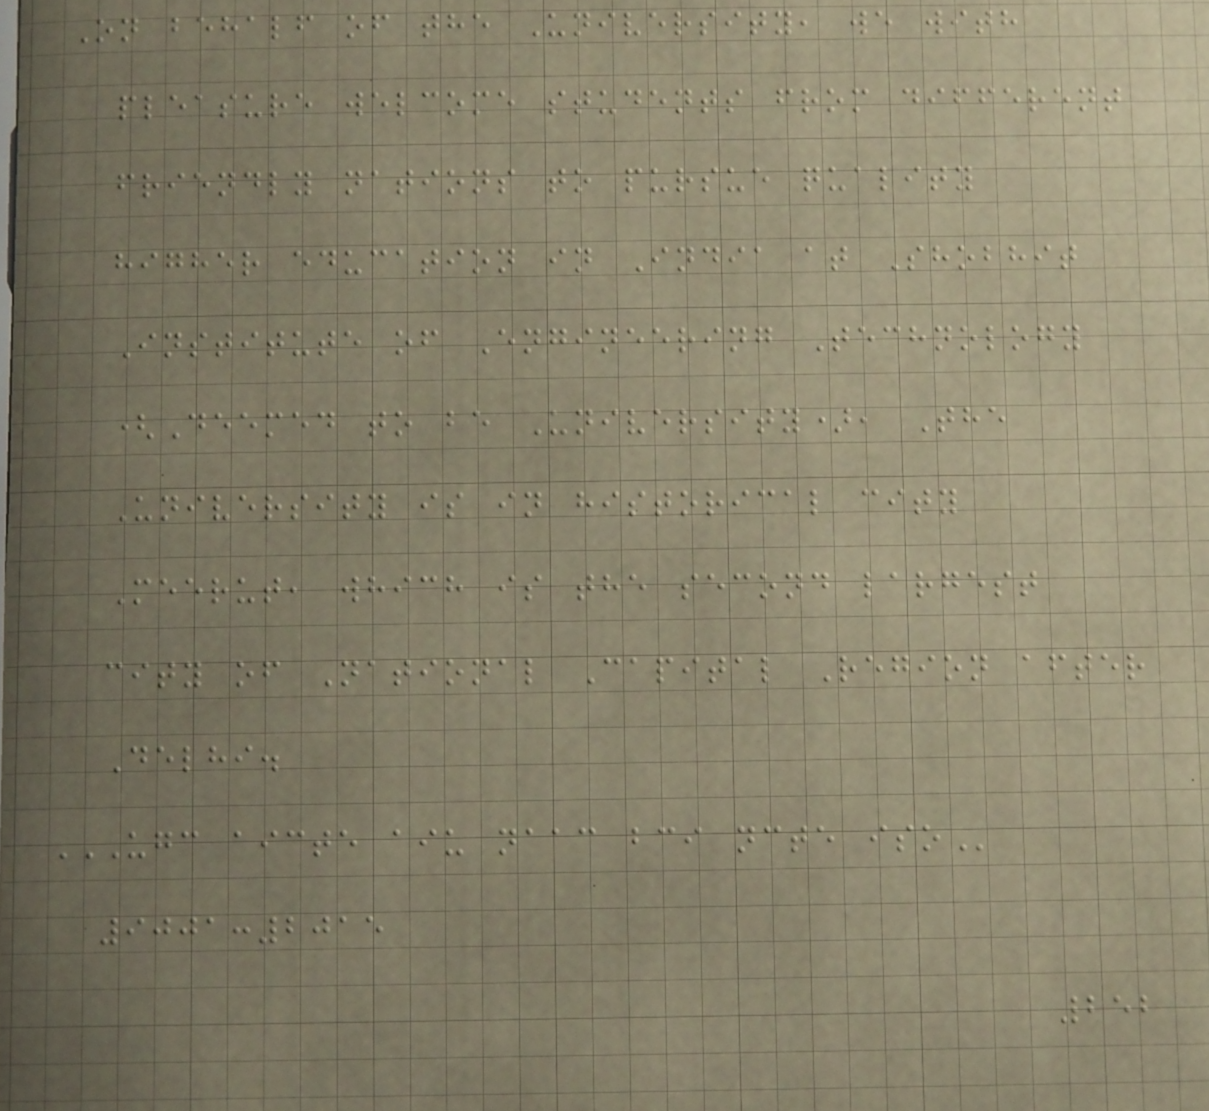On behalf of the University, we with
pleasure welcome students from different
friendly nations to pursue quality
higher education in India at Shobhit
Institute of Engineering Technology
(Deemed to be University), The
University is in historical city
Meerut, which is the second largest
city of National Capital Region after
Delhi.
UGC AICTE AIU NAAC BCI NCTE ISO
9001:2015
252
